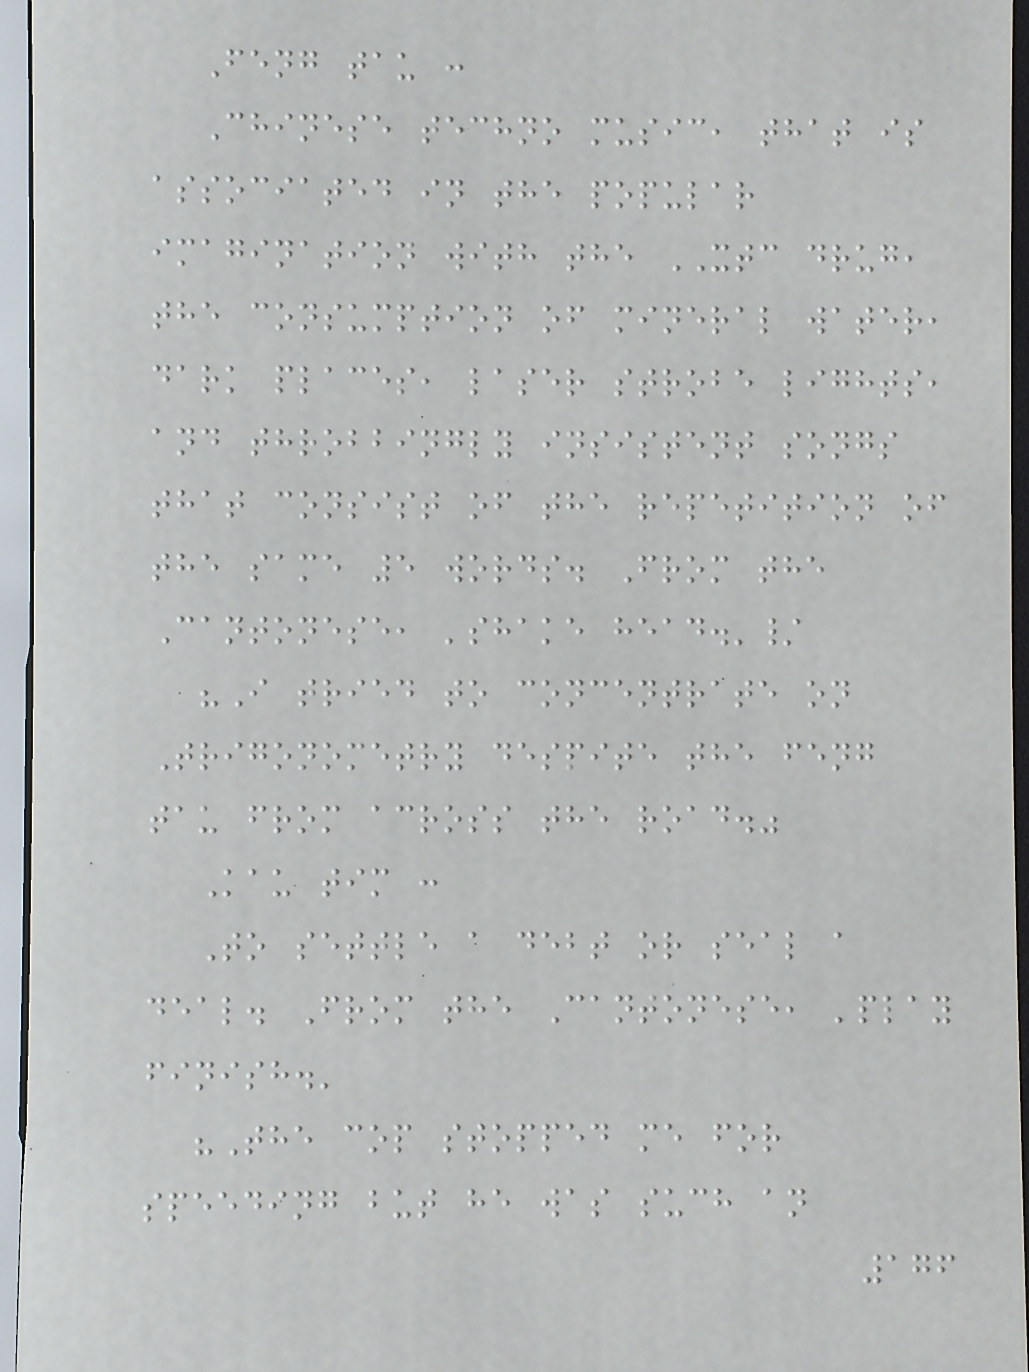Feng tau :
Chinese techno music, that is
associated in the popular
imagination with the XTC drug,
the consumption of mineral water,
dark places, laser strobe lights,
and throbbingly insistent songs
that consist of the repetition of
the same 5 words. From the
Cantonese, 'shake head.'/
"I tried to concentrate on
Trigonometry despite the feng
tau from across the road."
Kau tim :
To settle a debt or seal a
deal. From the Cantonese, 'play
finish.'
"The cop stopped me for
speeding but he was such an
176
